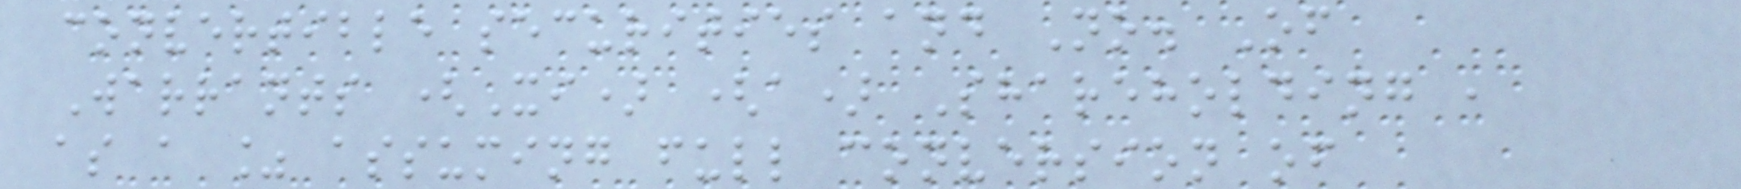convertible securities and No. Of
Warrants (Xi) (a) Shareholding ,
as a % assuming full conversion of
